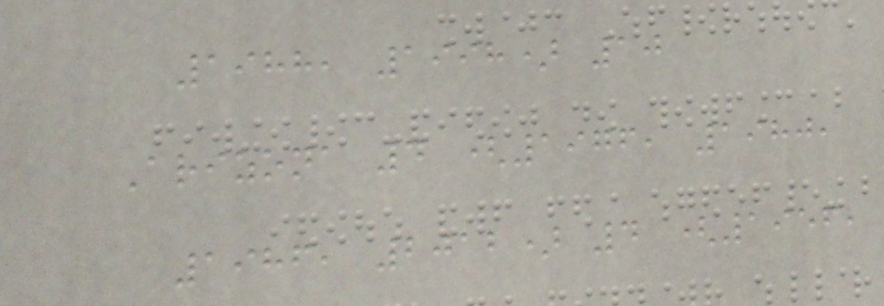1988, 1998) 10
Arizona 4 (1976, 1980,
1986, 2012) 4 (1956,
